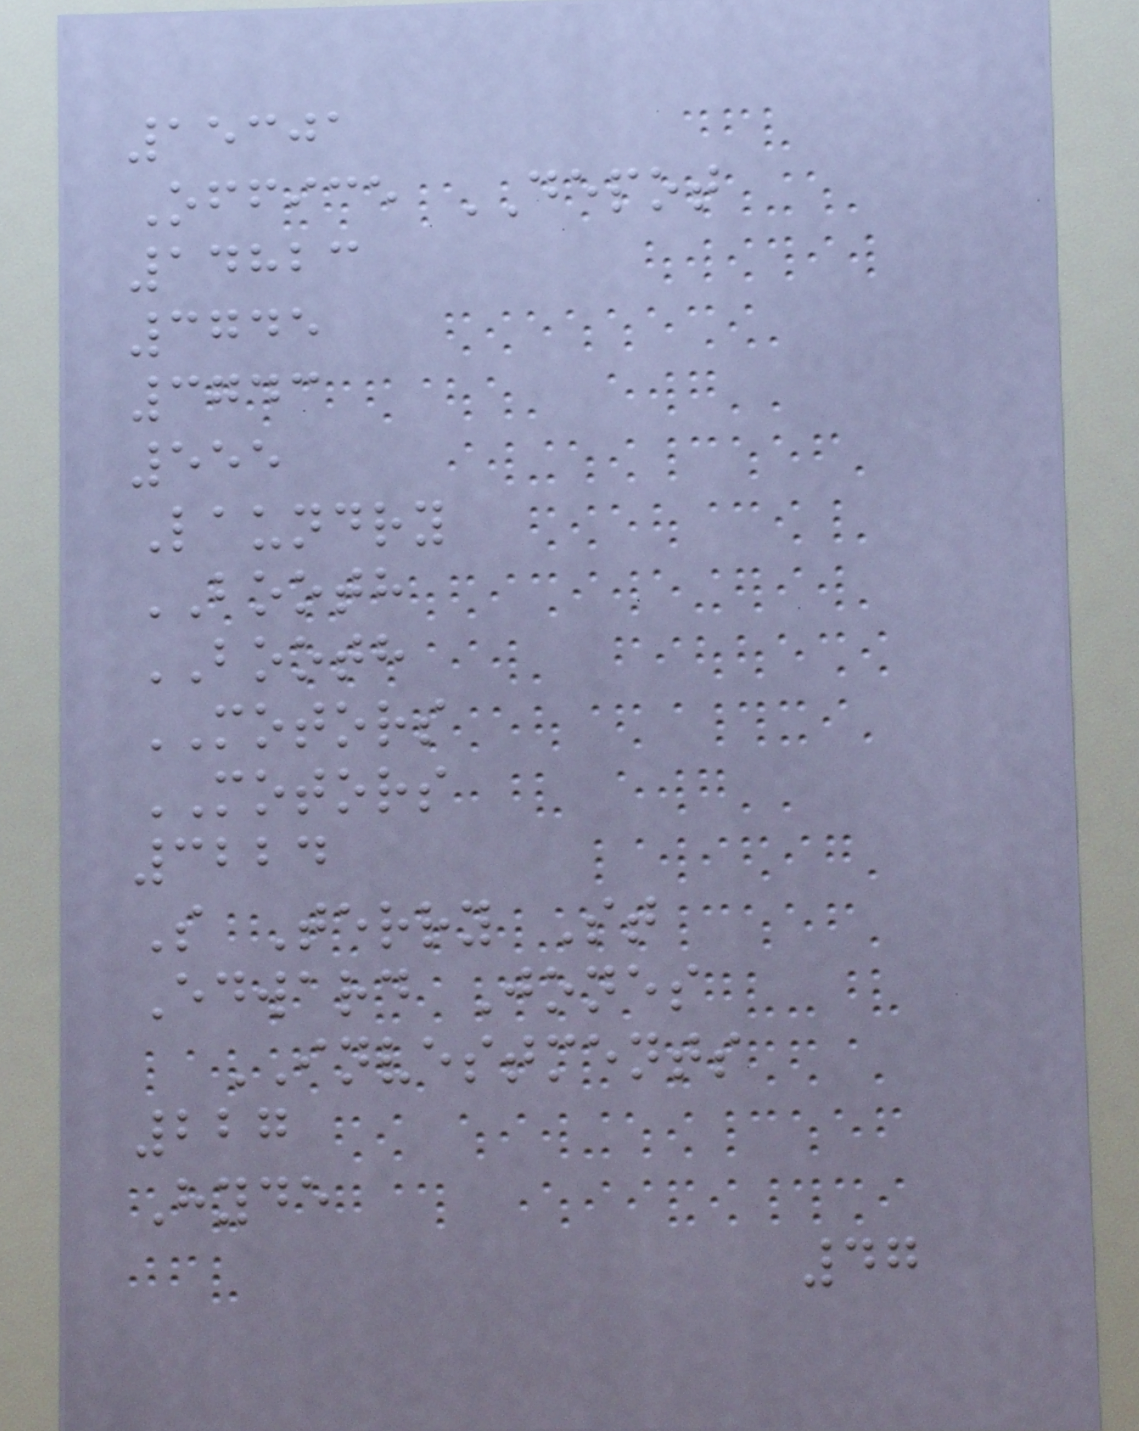15301
Office DEPOT
14823
3745
3743
555
Laundry
BOOTH
BOOTH
MOTORS
MOTORS
3224
S Terry St
Edward Jones
INVESTMENTS
227
Hyde
47
